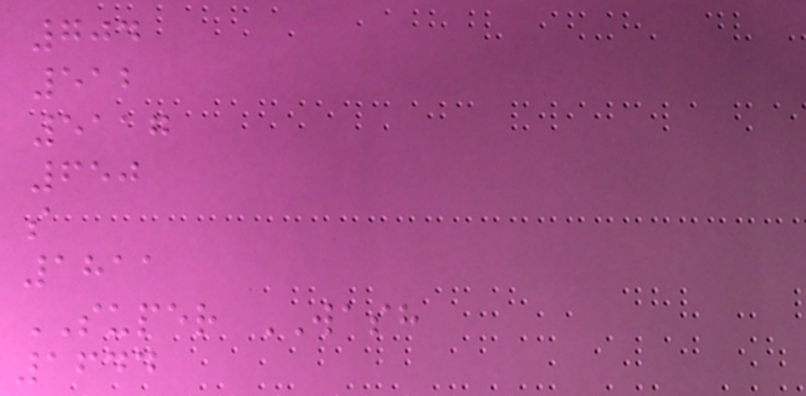704
512
5117
650
s
1811
SUPER WASH
1644
